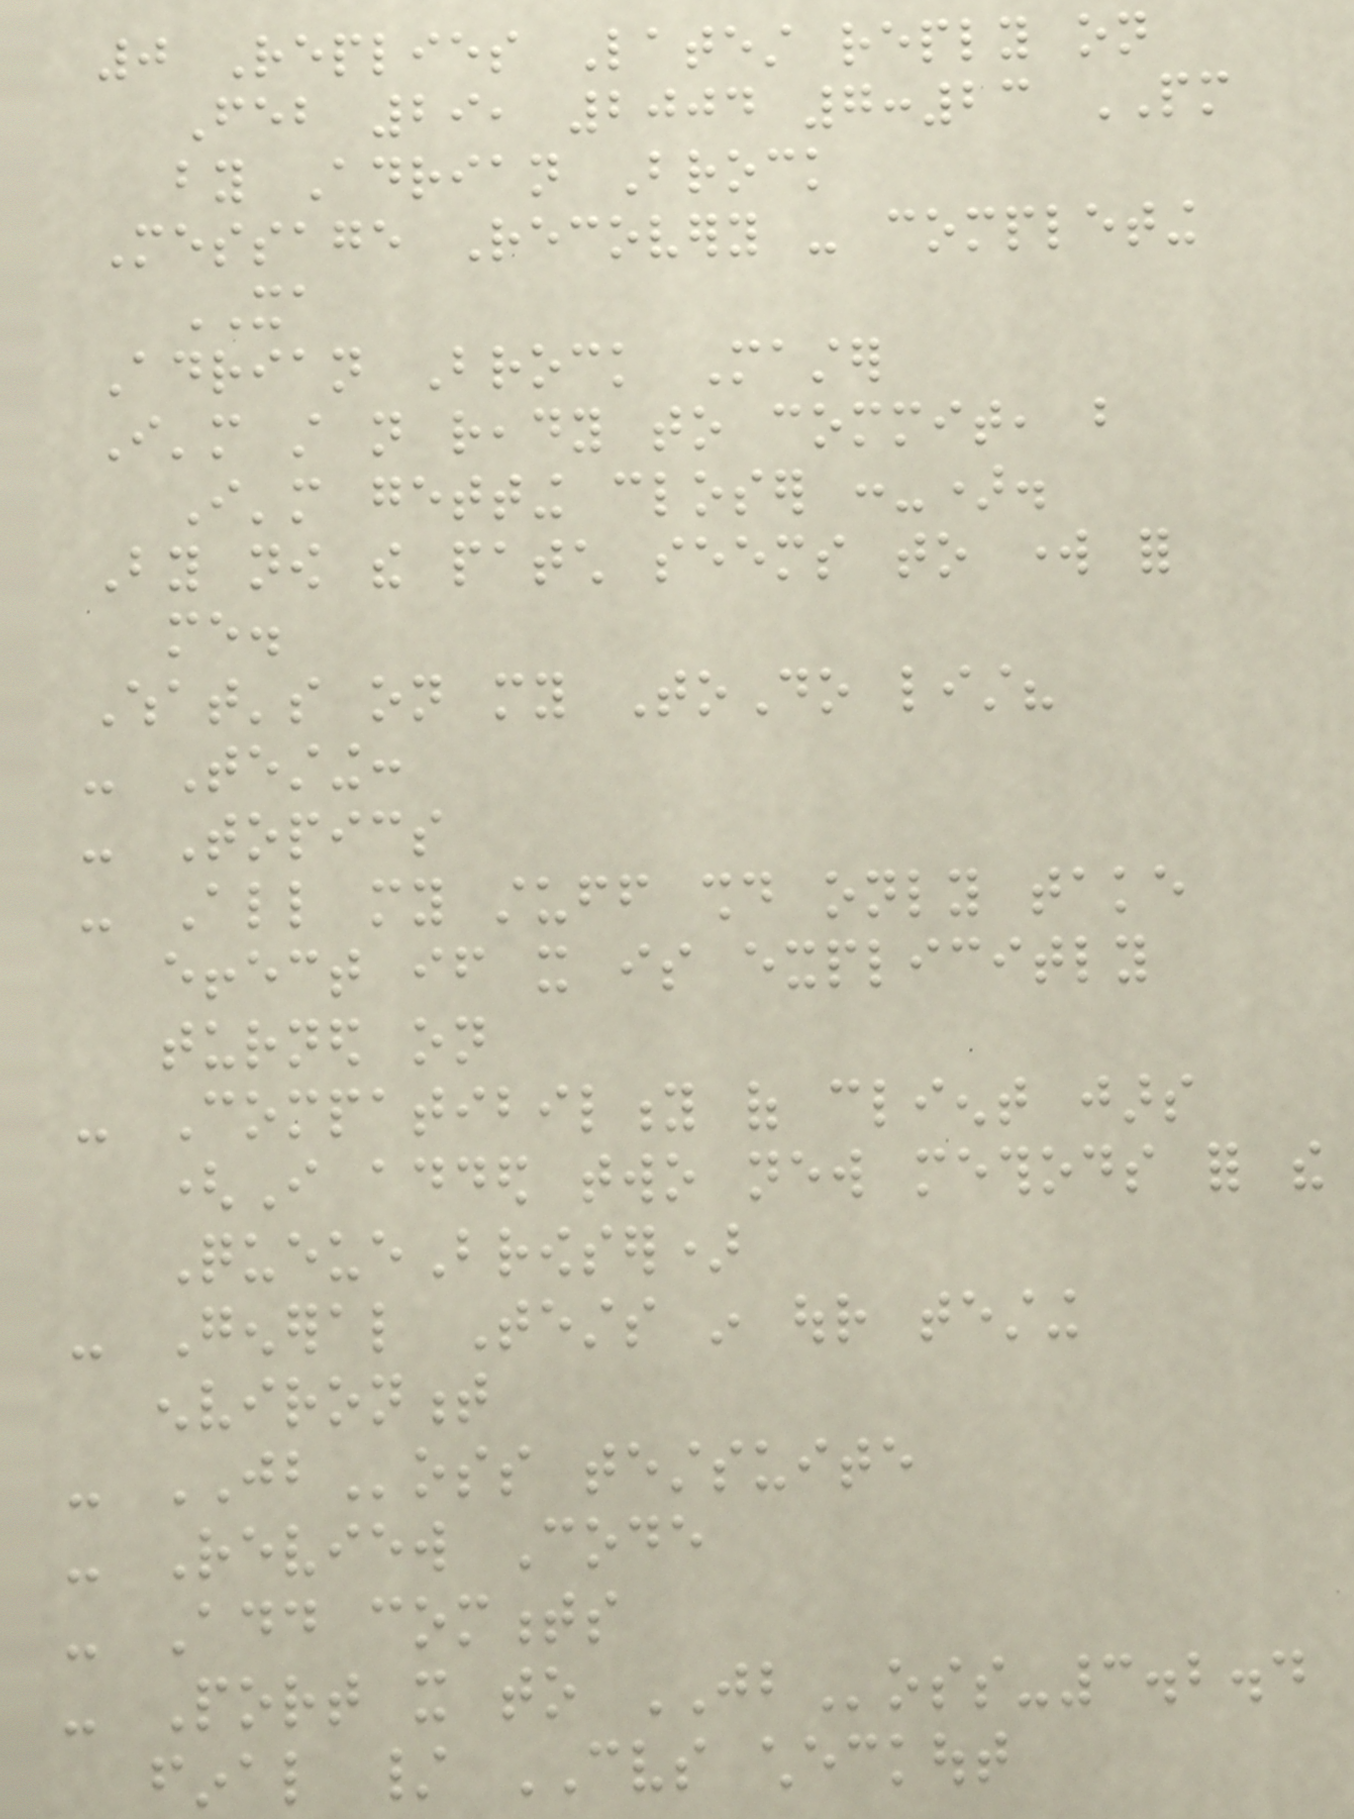0 Replies Latest reply on
Feb 29, 2004 7:23 PM
by Adrian Brock
Message Recovery - completing
XA
Adrian Brock Master
I'm still not ready to commit, but
I'm getting closer :-).
By now the patch seems to work for
me.
What's on my ToDo list?
- Testing:
- Topics
- All my stuff should only take
effect if it is explicitly
turned on
- Compatibility of client jars
(I added two new methods for the
QueueBrowser)
- General Tests in our testing
environment
- JBoss testsuite
- Review Code
- Add comments
- Port it to JBoss-3.2.4
final / CVS checkout
